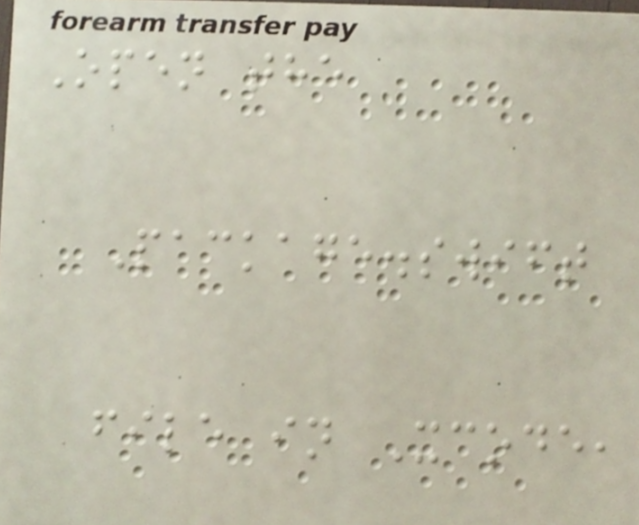Open the
Package.swift
file in Xcode,
